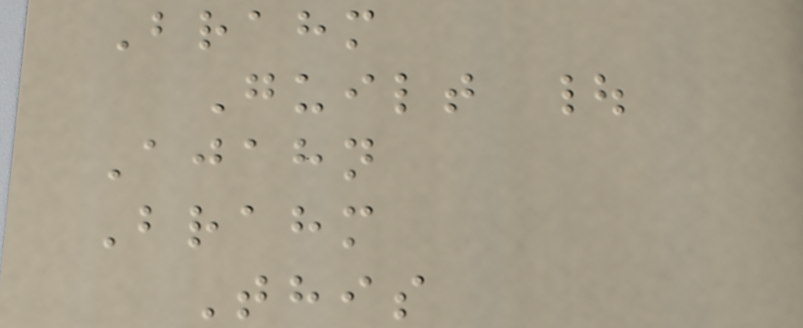Brahm
Guilt |
Ajahn
Brahm
This
